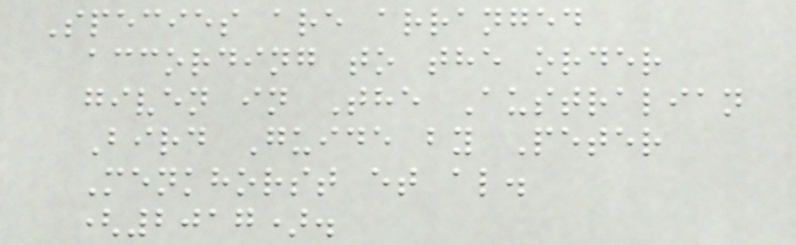Species are arranged
according to the order
given in The Australian
Bird Guide by Peter
Menkhorst et al.
(2017).
